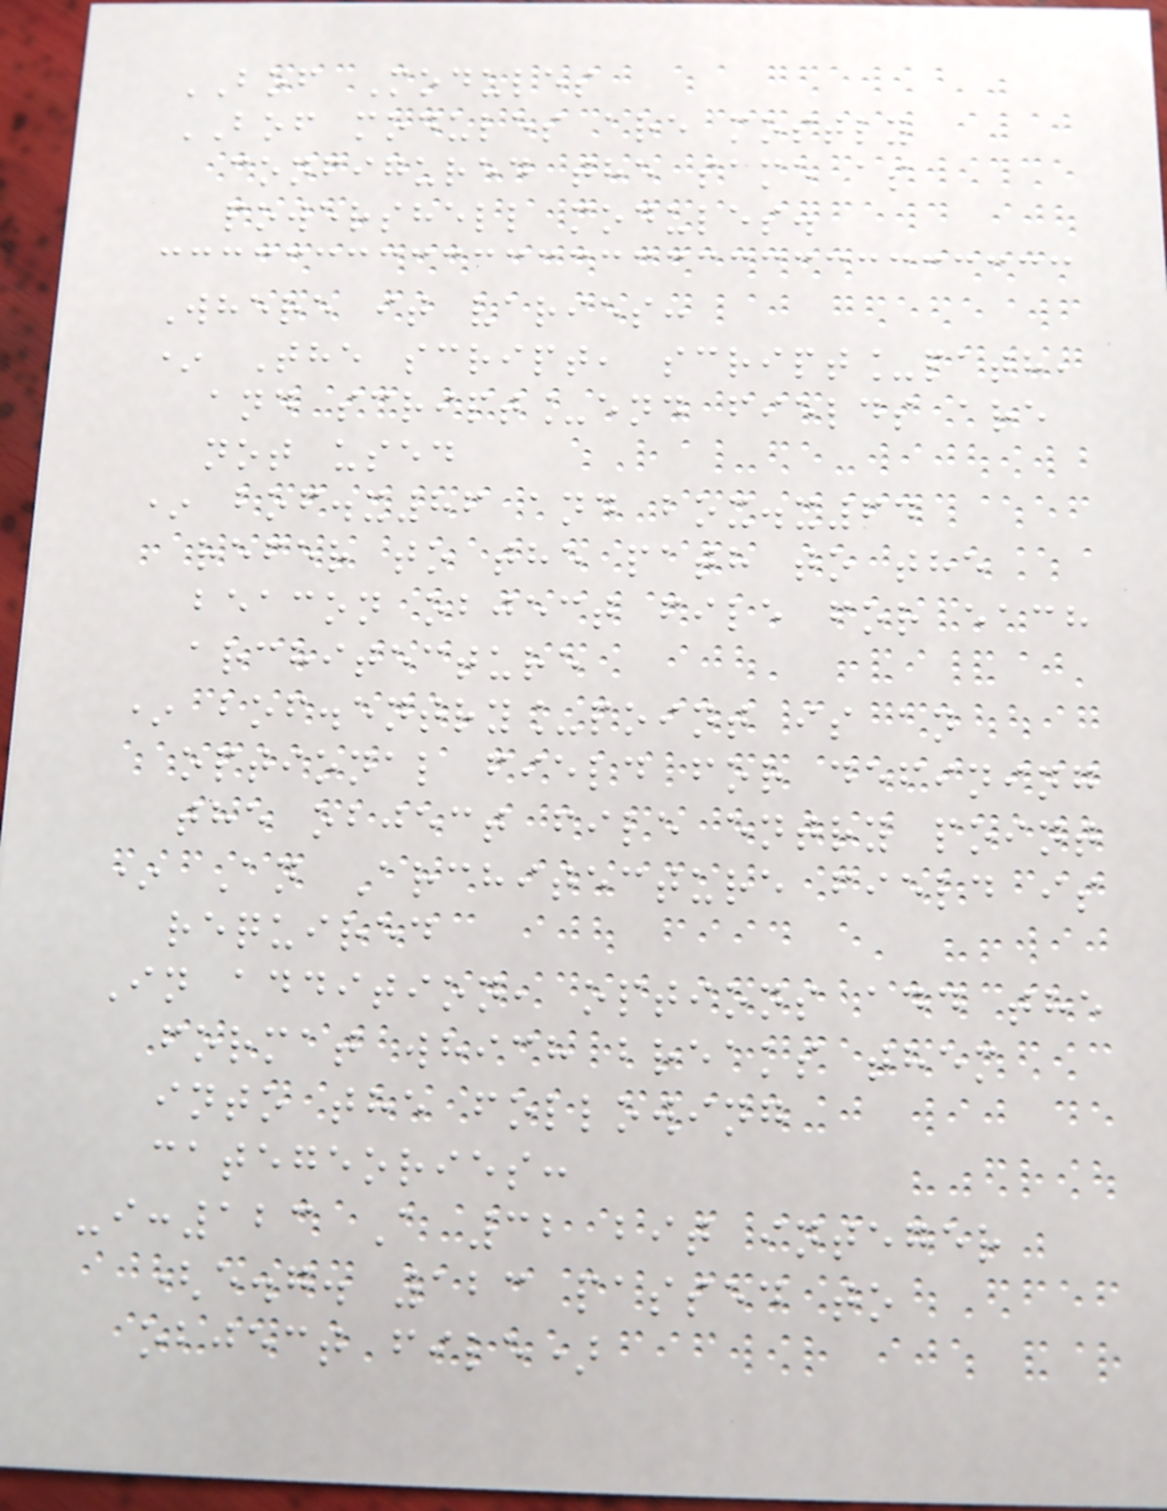BOF Modules
BOF modules are mostly
configured the same as
powershell modules.
Where it varies:
* The script, script_path,
and script_end fields are
not used
* bof.x86 and box.x64
refer to the path to the
beacon object file for each
architecture
* bof.entry_point is an
optional field for defining
the object file entry point
* An Architecture field is
required
In addition, options add the
format which breaks them
into the following
categeories:
-i:123 A 32 bit integer
(e.g. 123 passed to
object file)
